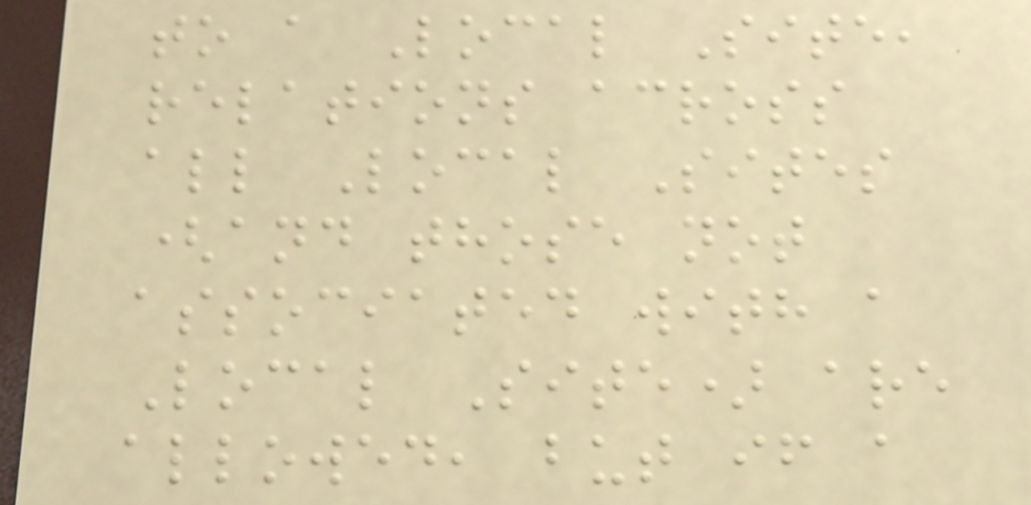to a Local Site,
relations across
all Local Sites
(and those not
associated with a
Local Site) are
allowed, but if a
